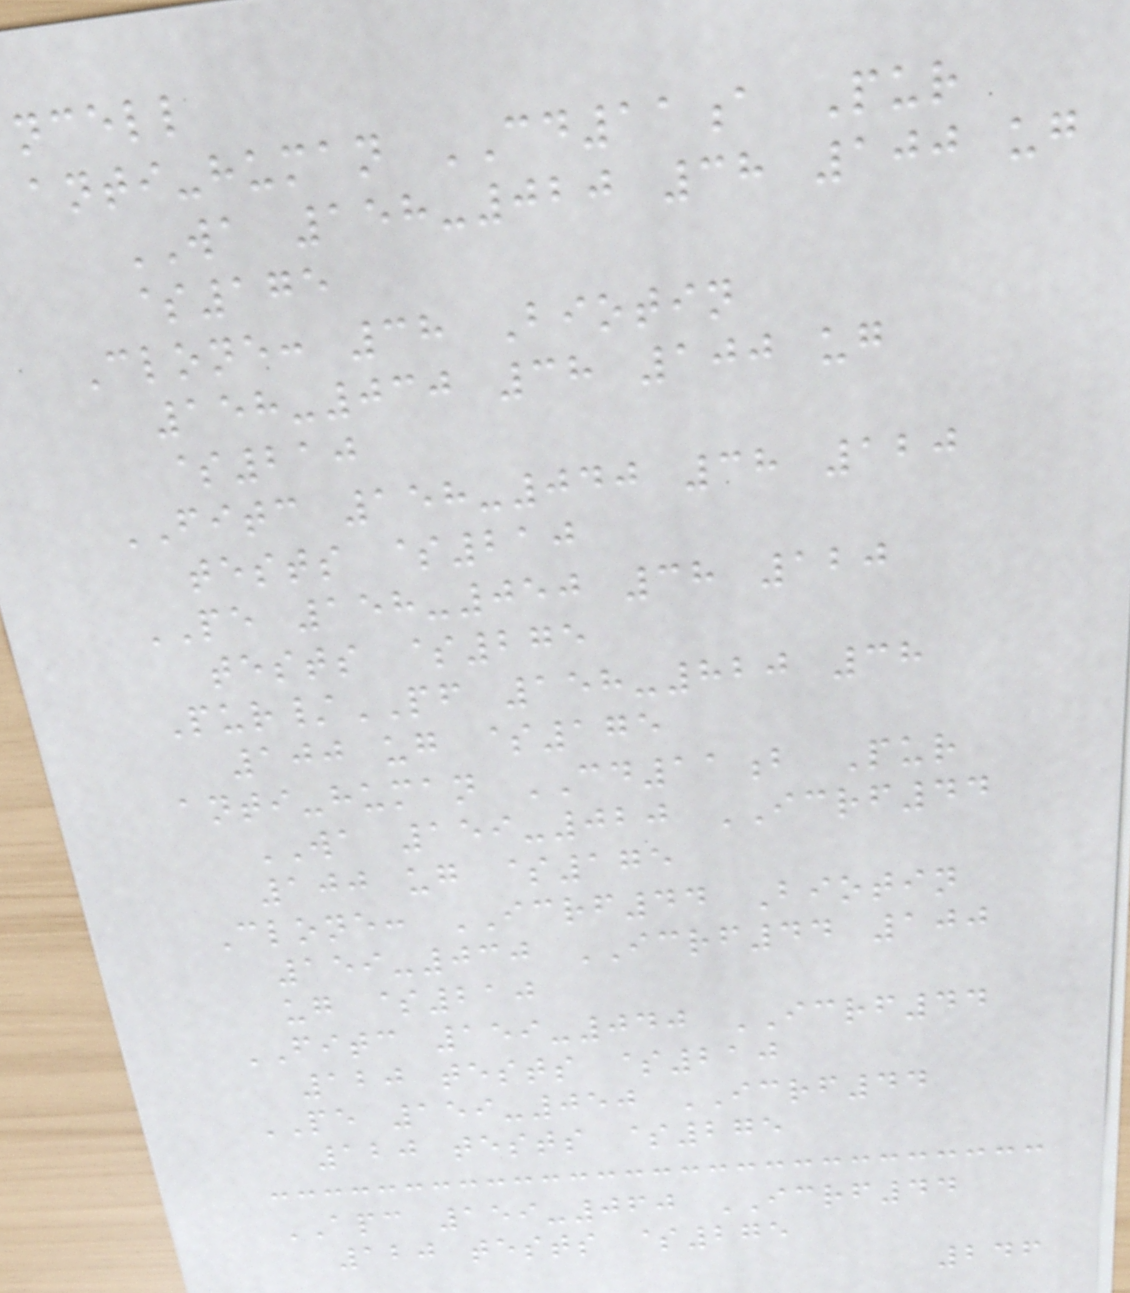ncell
anti-human CD11a Pur
WA 158-020 38 100 ug
$175
Clone: 38 Biotin
158-030 38 100 ug
$210
FITC 158-040 38 120
tests $210
PE 158-050 38 120
tests $275
Pur/PF 158-820 38
100 ug $175
anti-human CD11b Pur
WA 159-020 ICRF44
100 ug $175
Clone: ICRF44 Biotin
159-030 ICRF44 100
ug $210
FITC 159-040 ICRF44
120 tests $210
PE 159-050 ICRF44
120 tests $275
APC 159-060 ICRF44
120 tests $275
246
